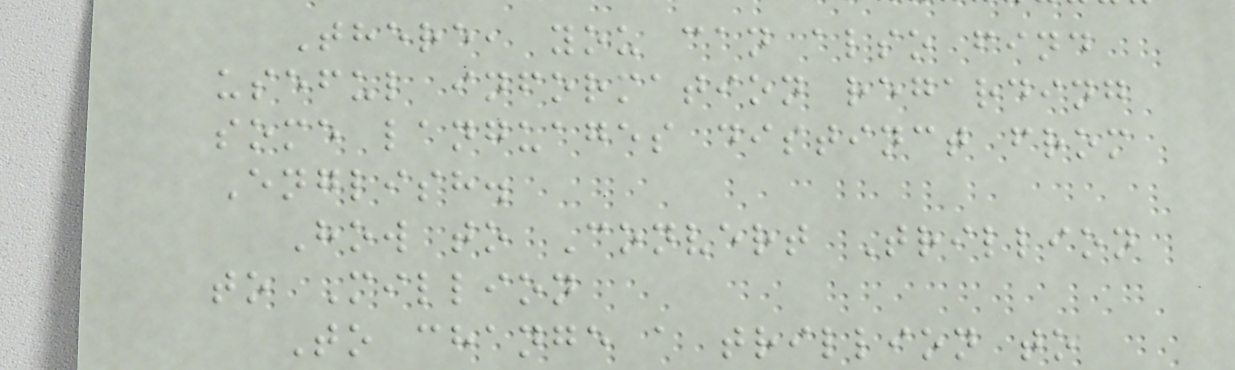There, you can also find
useful information regarding
some languages distinct from
English.
How to Convert Trillion
to Million
To change a trillion to
